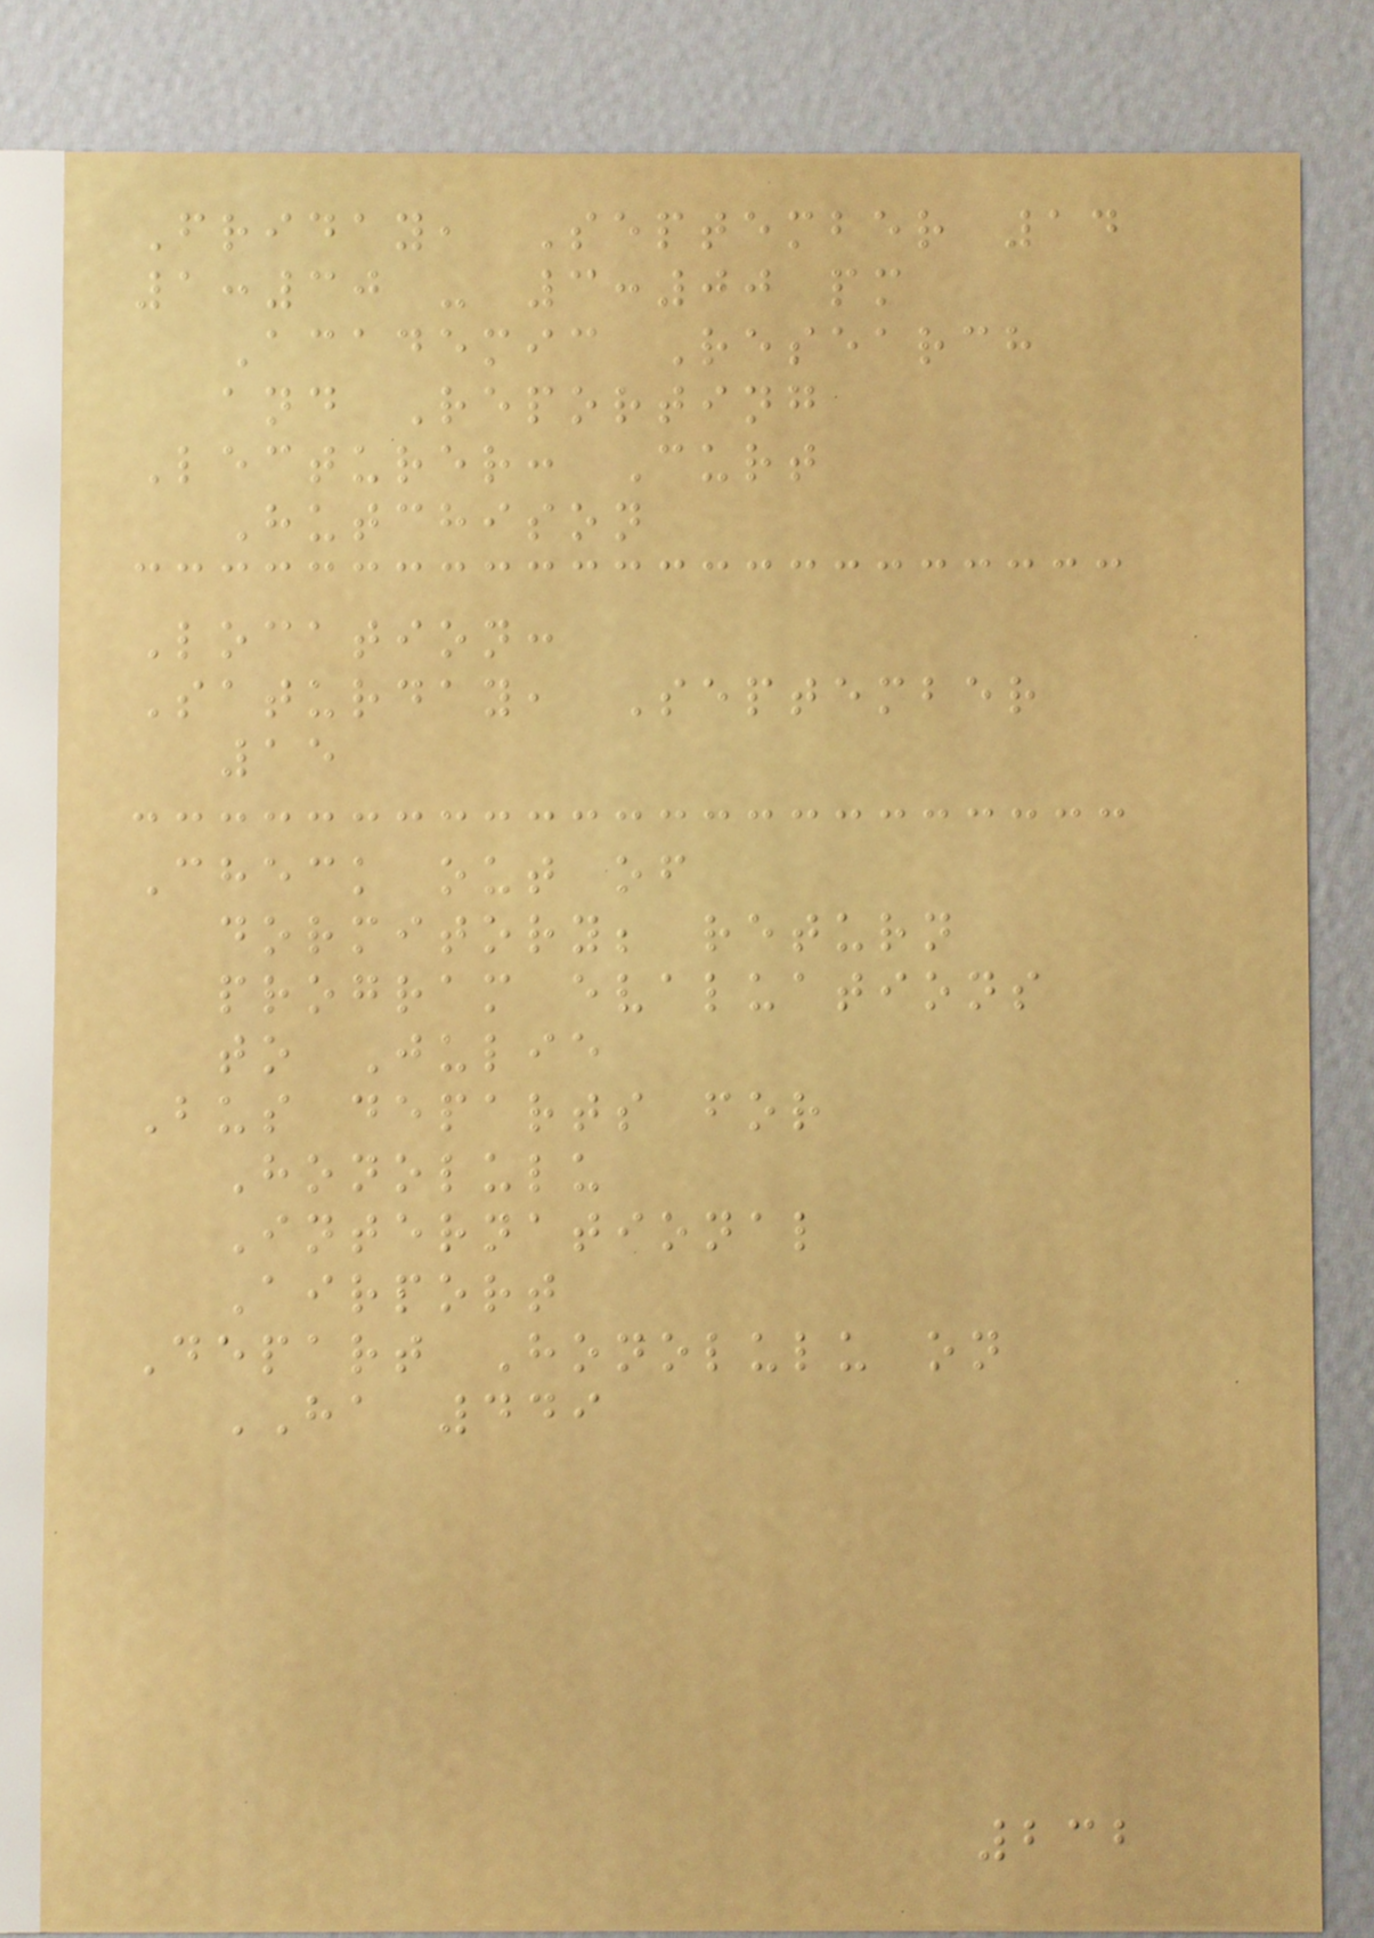Friday, September 14
1:30 - 3:00 pm
Academic Research
and Reporting
Lecturer: Curt
Hutchison
Location:
Saturday, September
15
Check out of
dormitory; return
program evaluations
to Julie
Bus departs for
Honolulu
International
Airport
Depart Honolulu on
HA 449
232
